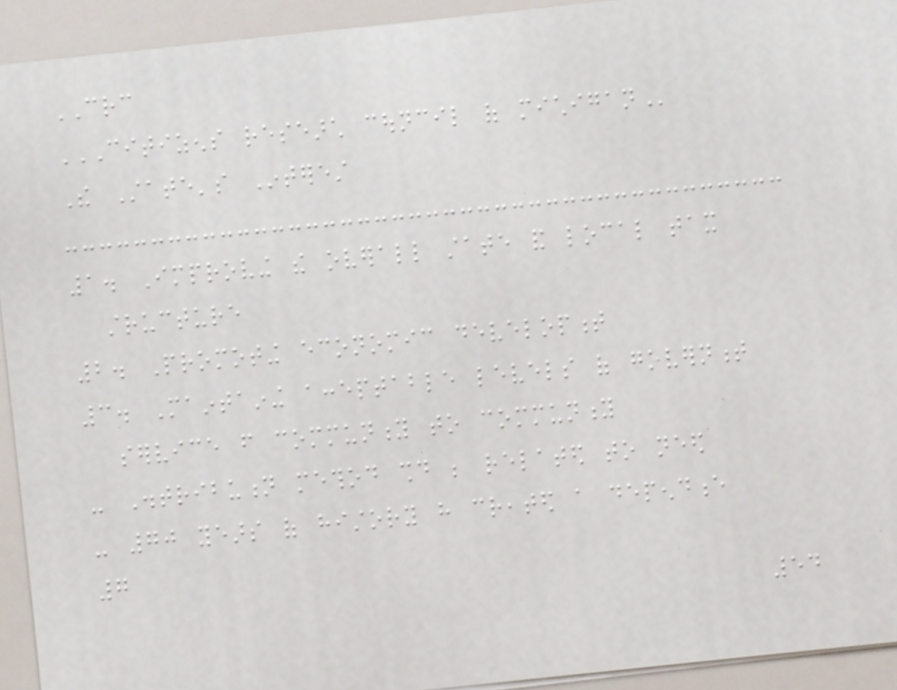CRC
CITIZENS RESEARCH COUNCIL OF MICHIGAN
The State's Interest
1. Improving the overall state and local tax
structure
2. Promoting economic development
3. Maintaining acceptable levels of government
service from community to community
- Distribution method should be related to need
- 70 years of history have created a dependence
7
54
